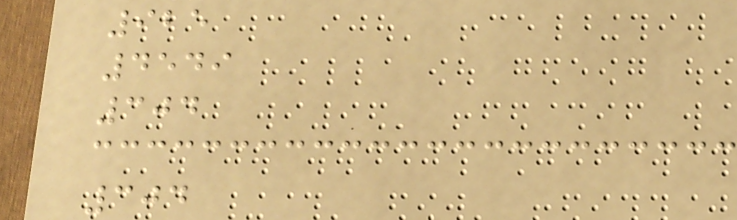925
4549
304
304
